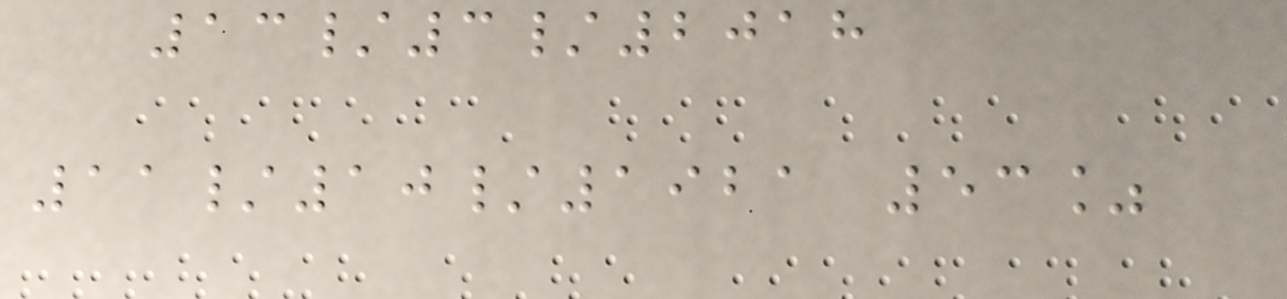13/3/2018
11/10/1921 53%
